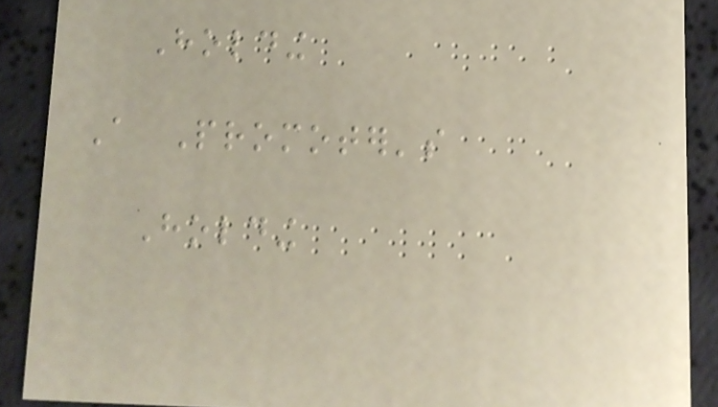Holding
A Promoter's
Holding
